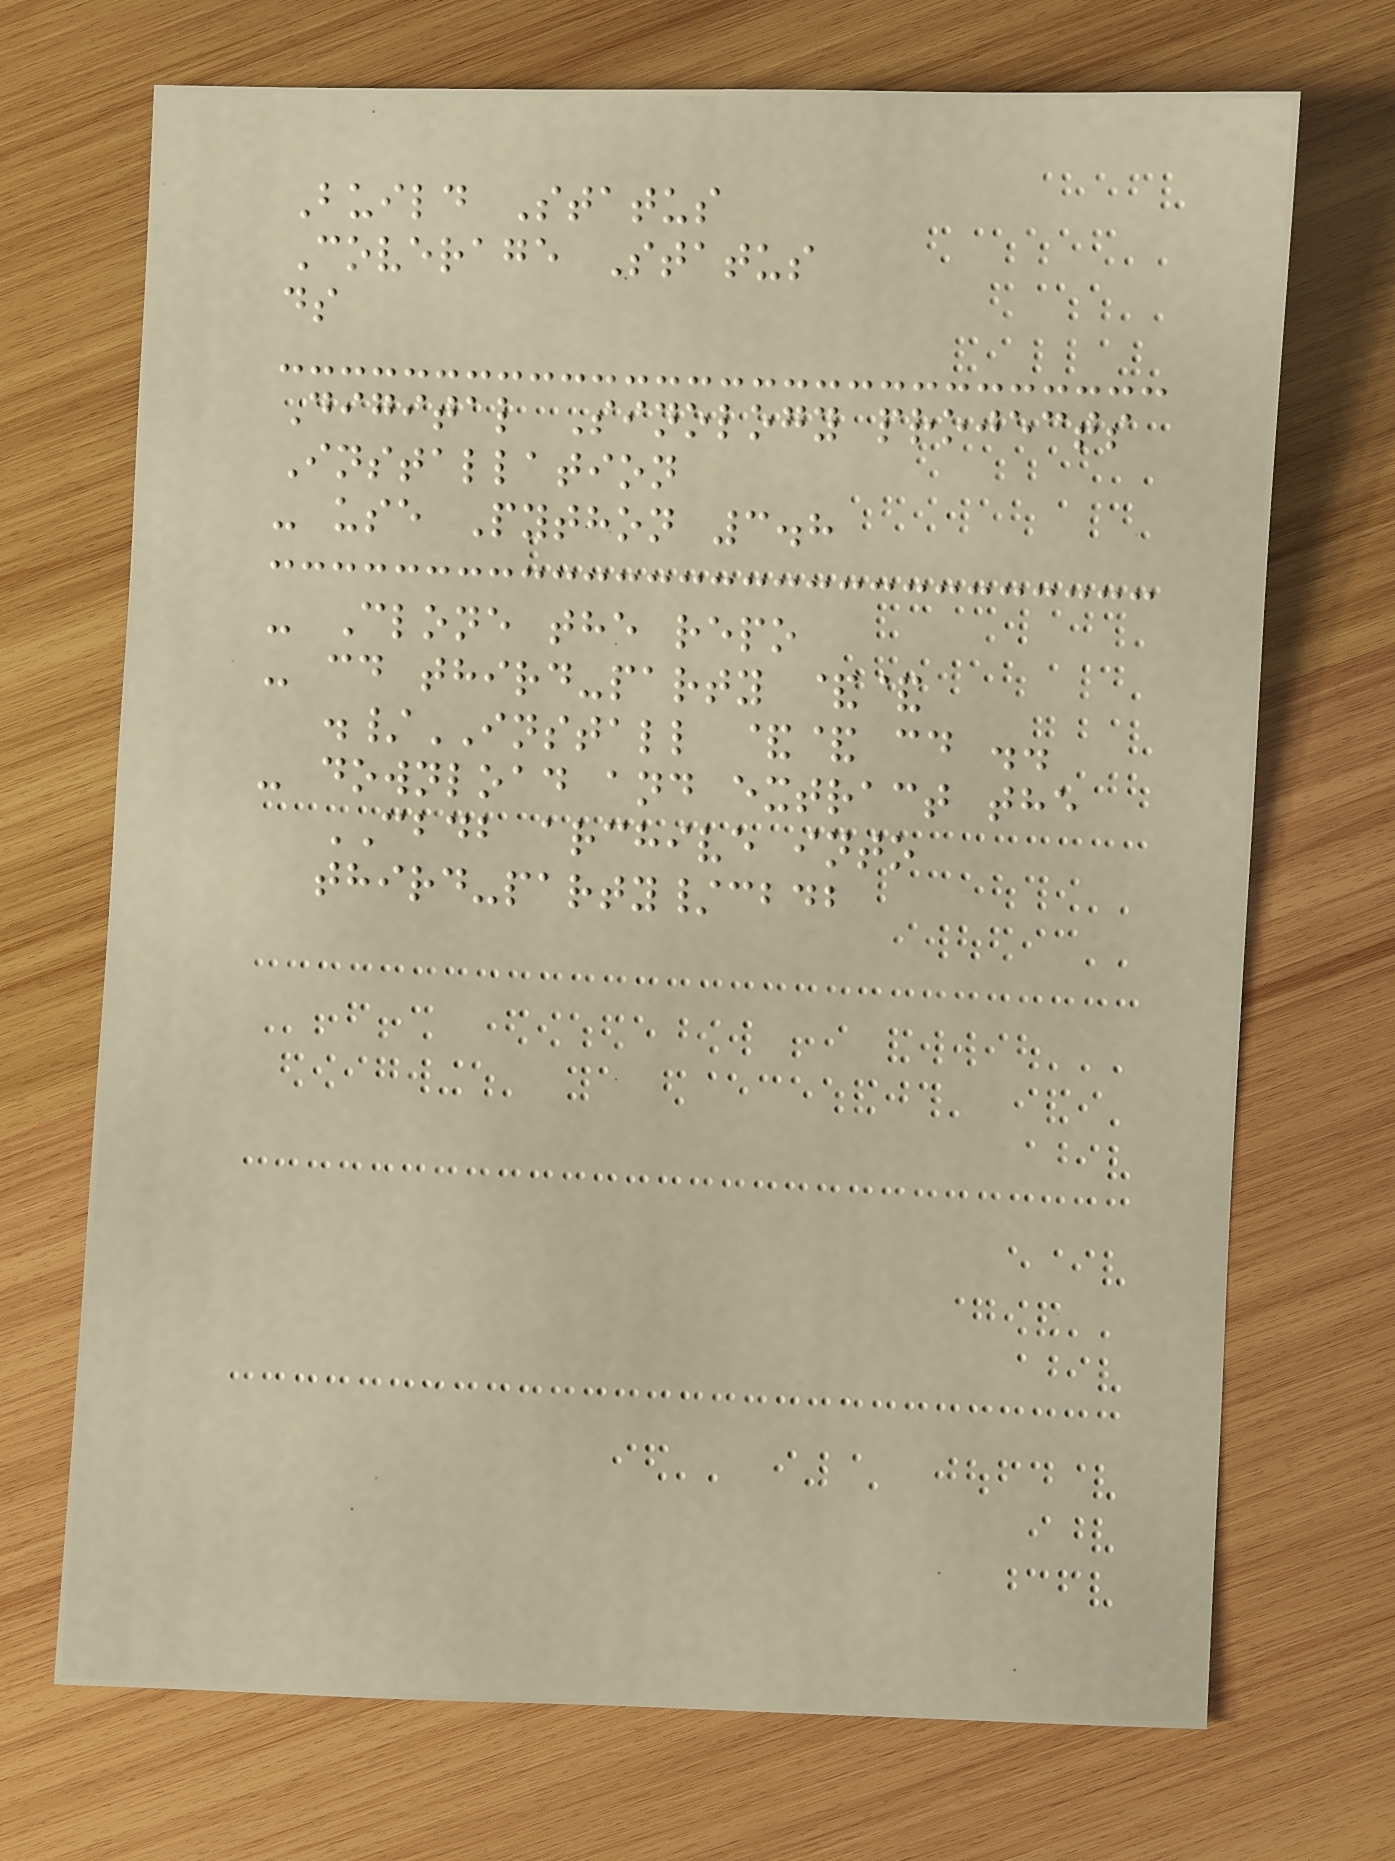Build Status
Coverage Status
ds
Digital Sinology projects
Installation
- use Python 3.8
- Clone the repo
- cd third-party &&
./INSTALL && cd ..
- download and extract the
CBDB archive into
third-party/cbdb
